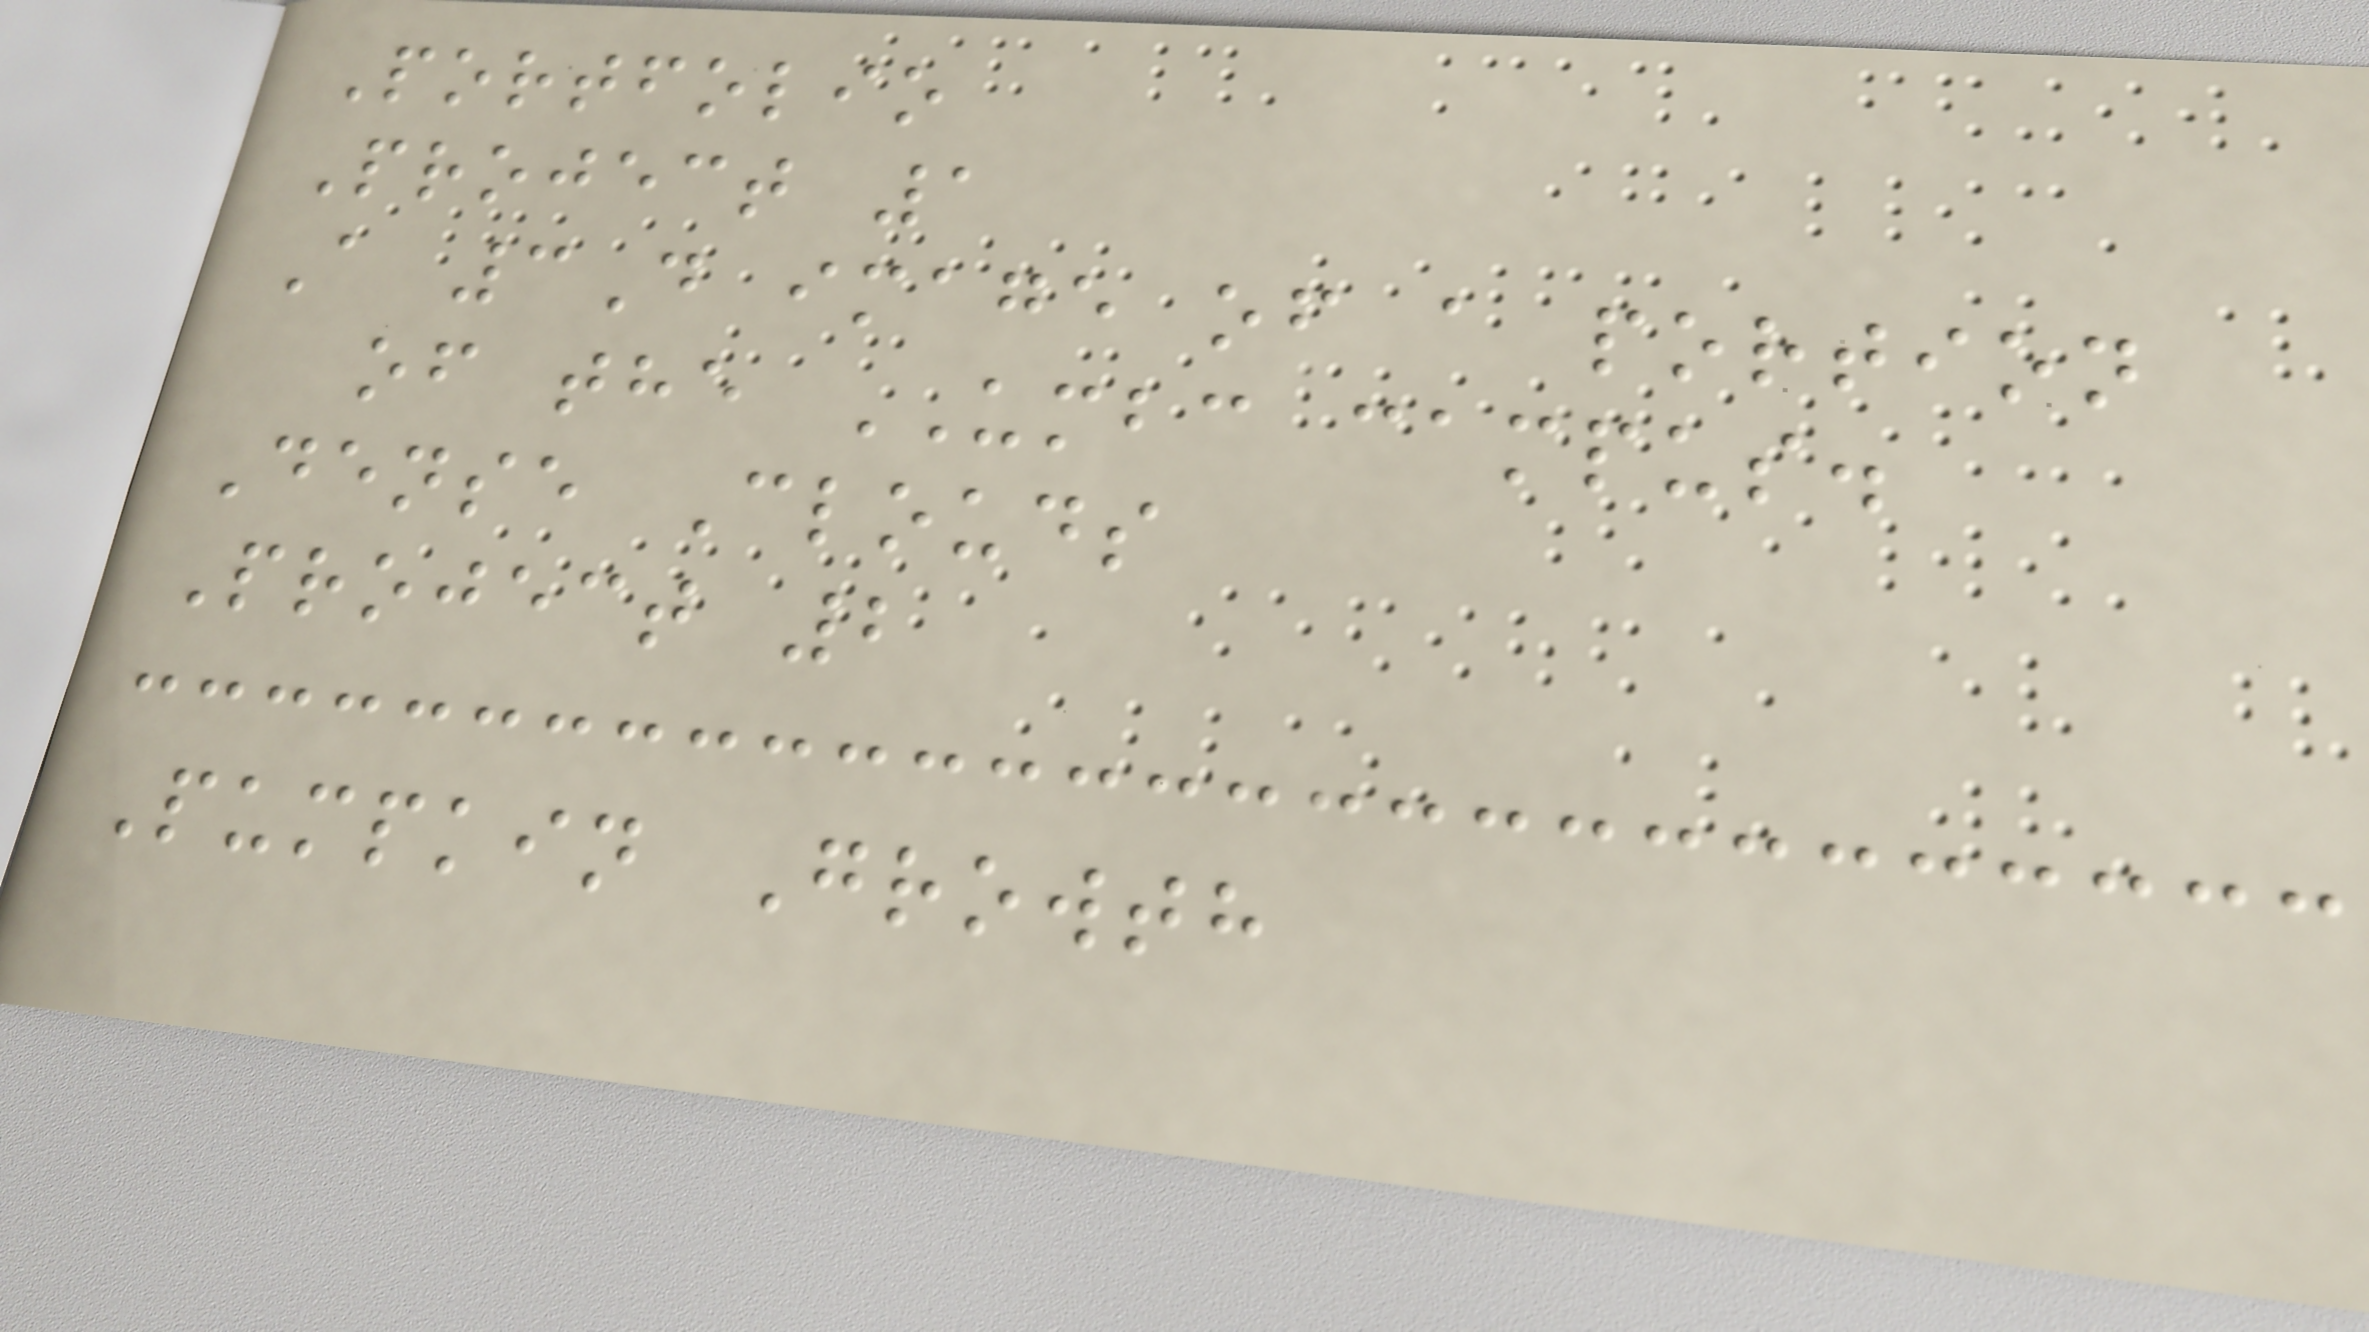Portfolio
Project 1
A 3D image of a portion
of the UMBC campus.
Dense Clouds
Project 2
Pumpkin Growth
